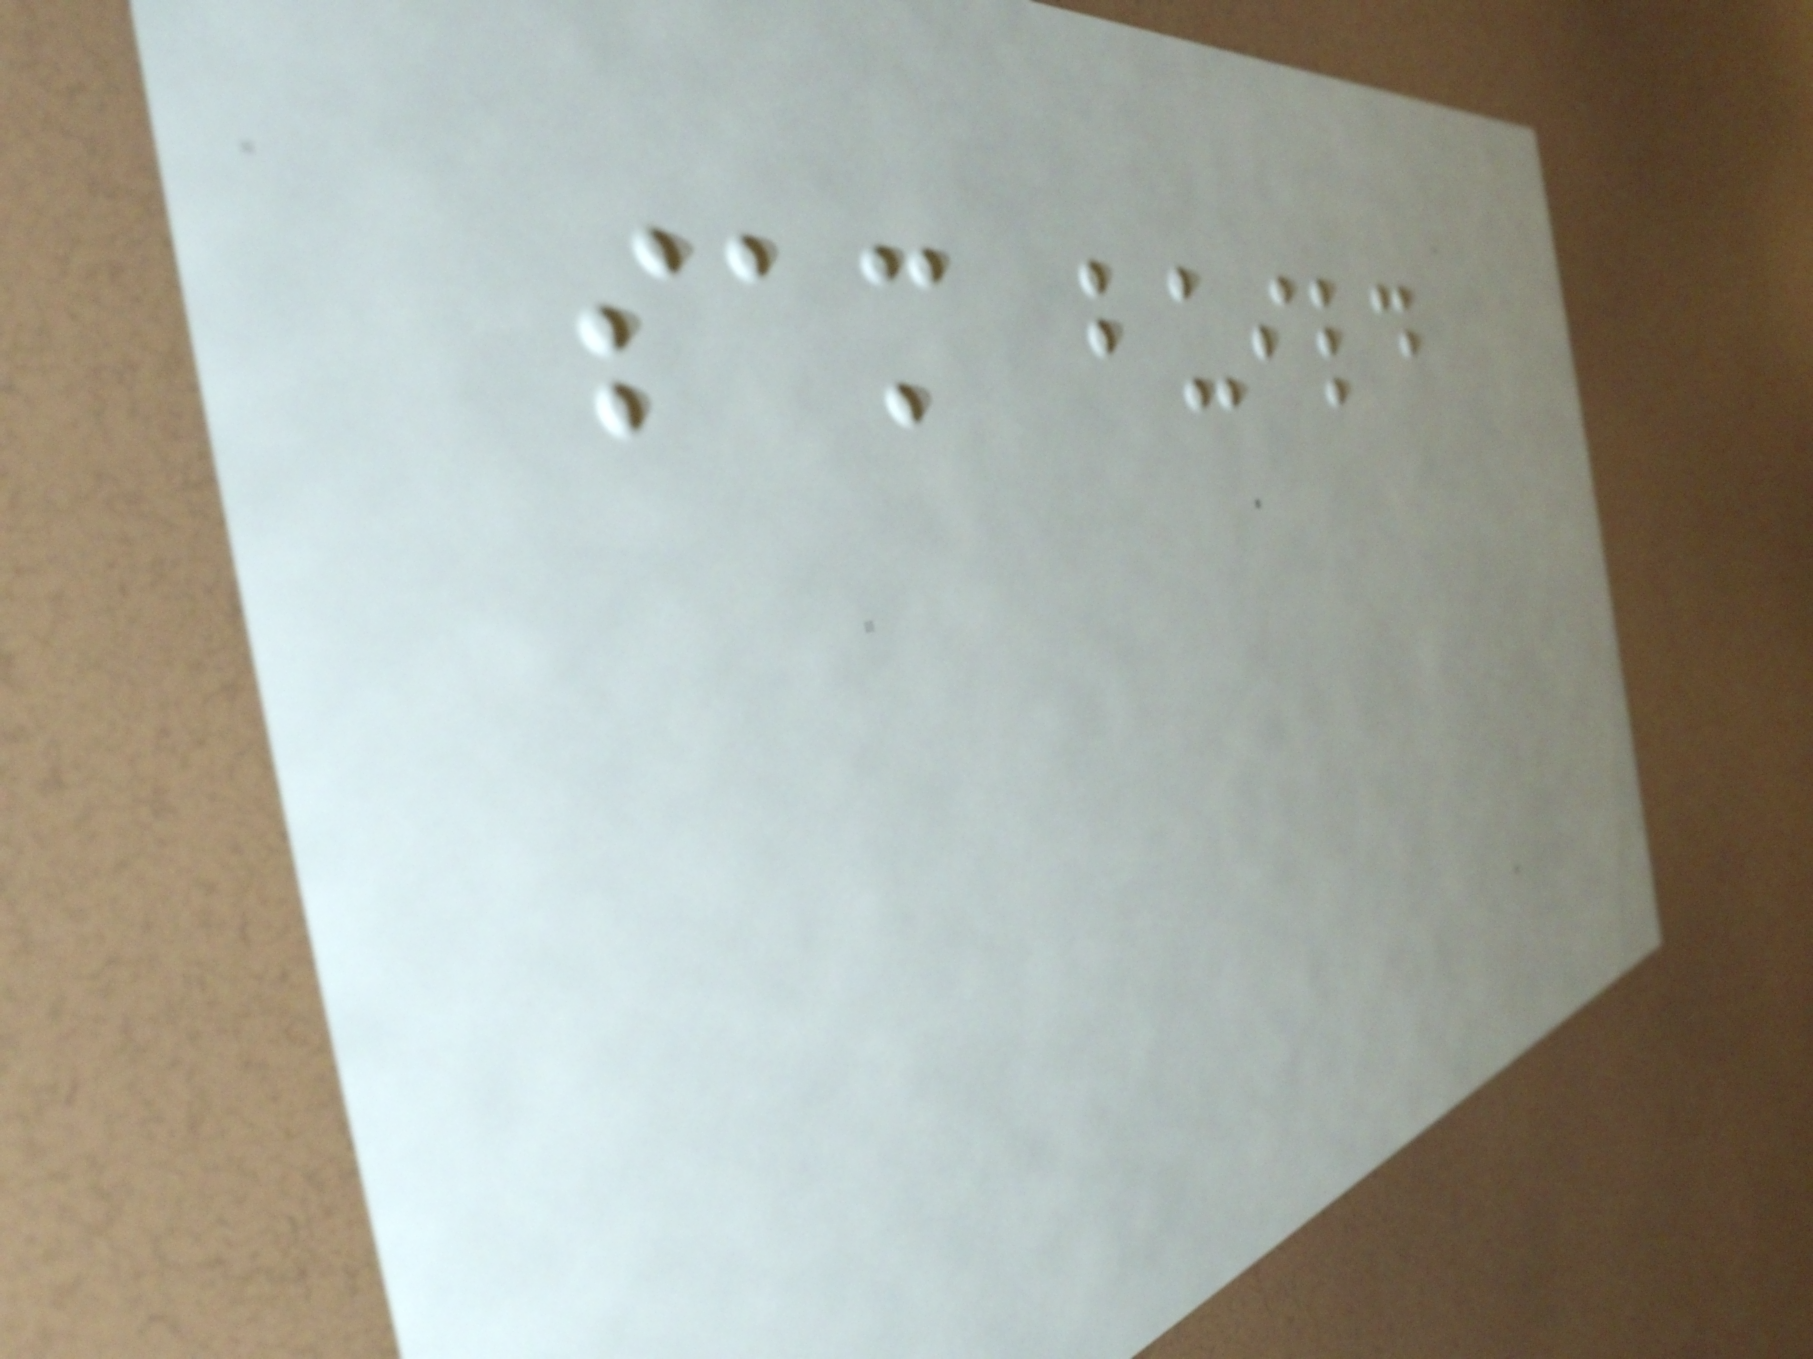sam build
